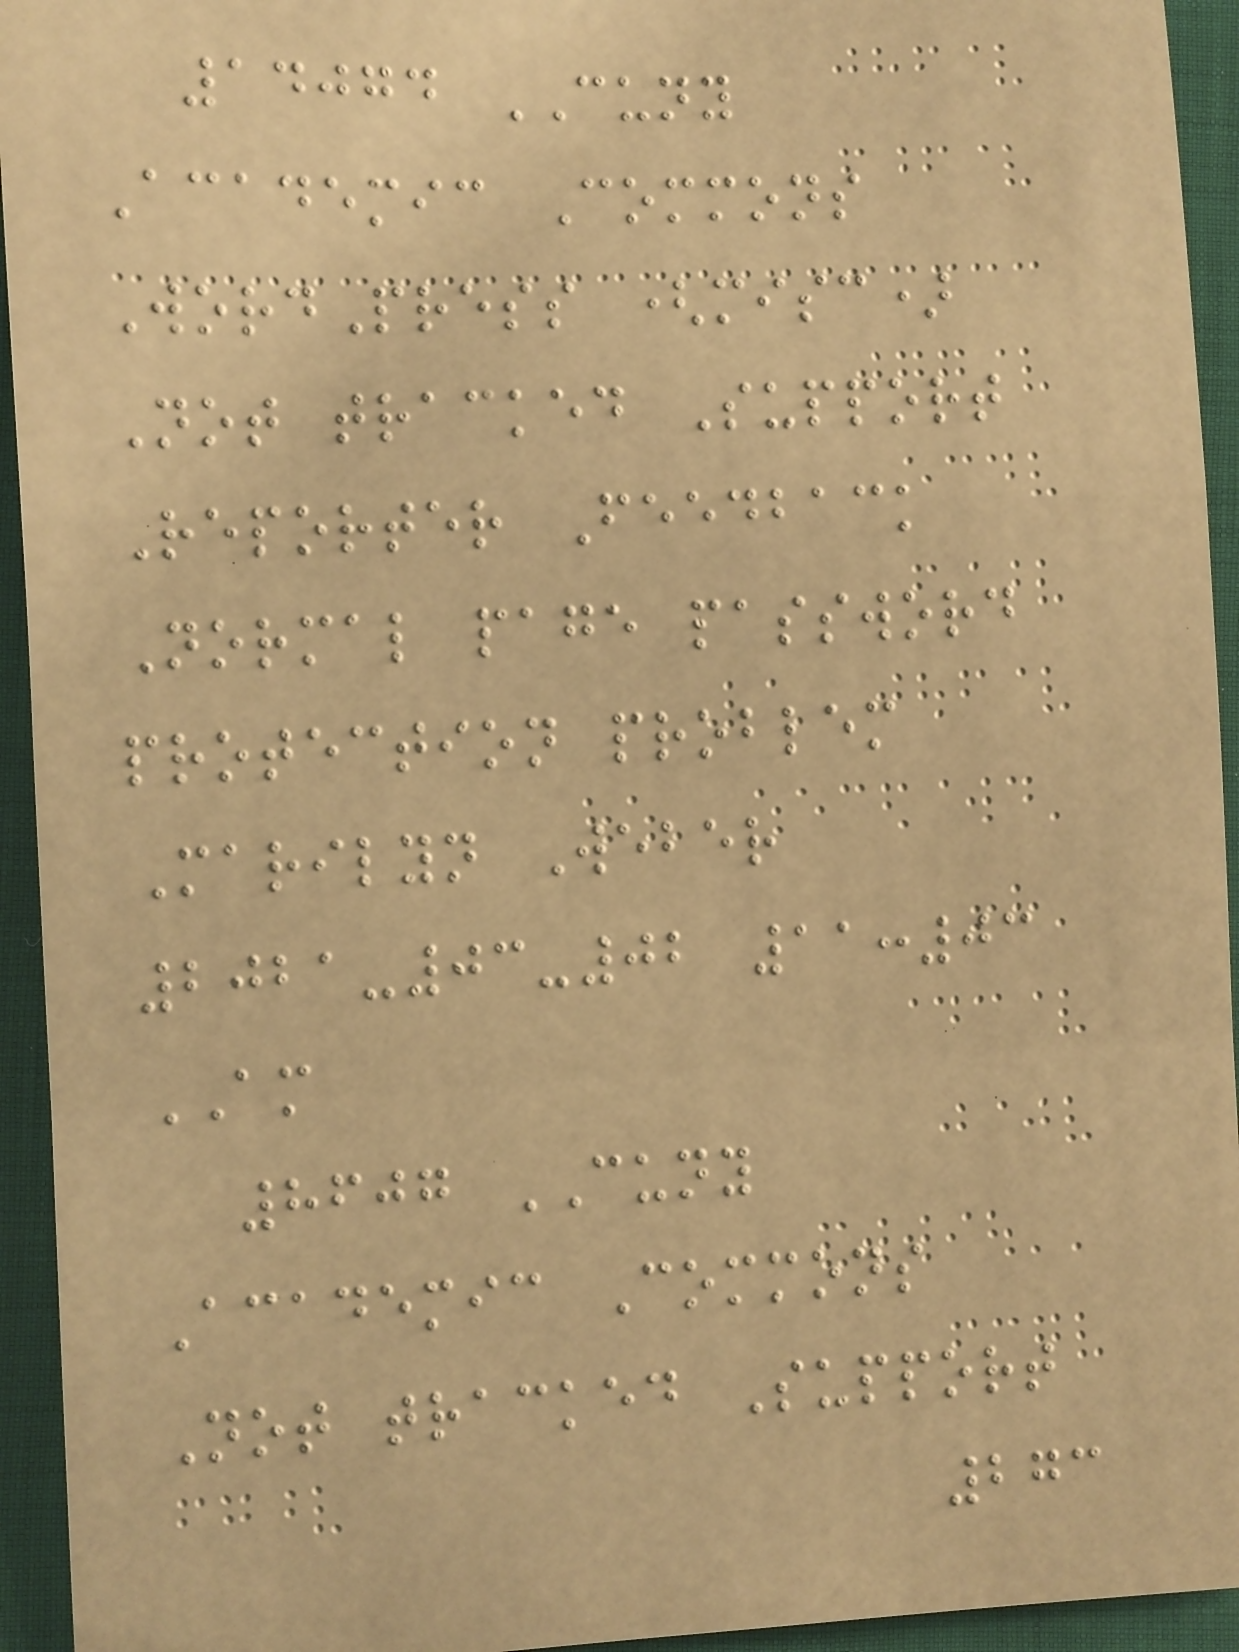14074 CUNY
Academic Commons
WordPress (misc)
Not tracked Support
Reporter Feedback
Normal page password
protection problem
Marilyn Weber
2021-03-02 11:03
AM
8607 CUNY
Academic Commons
Not tracked Support
273
